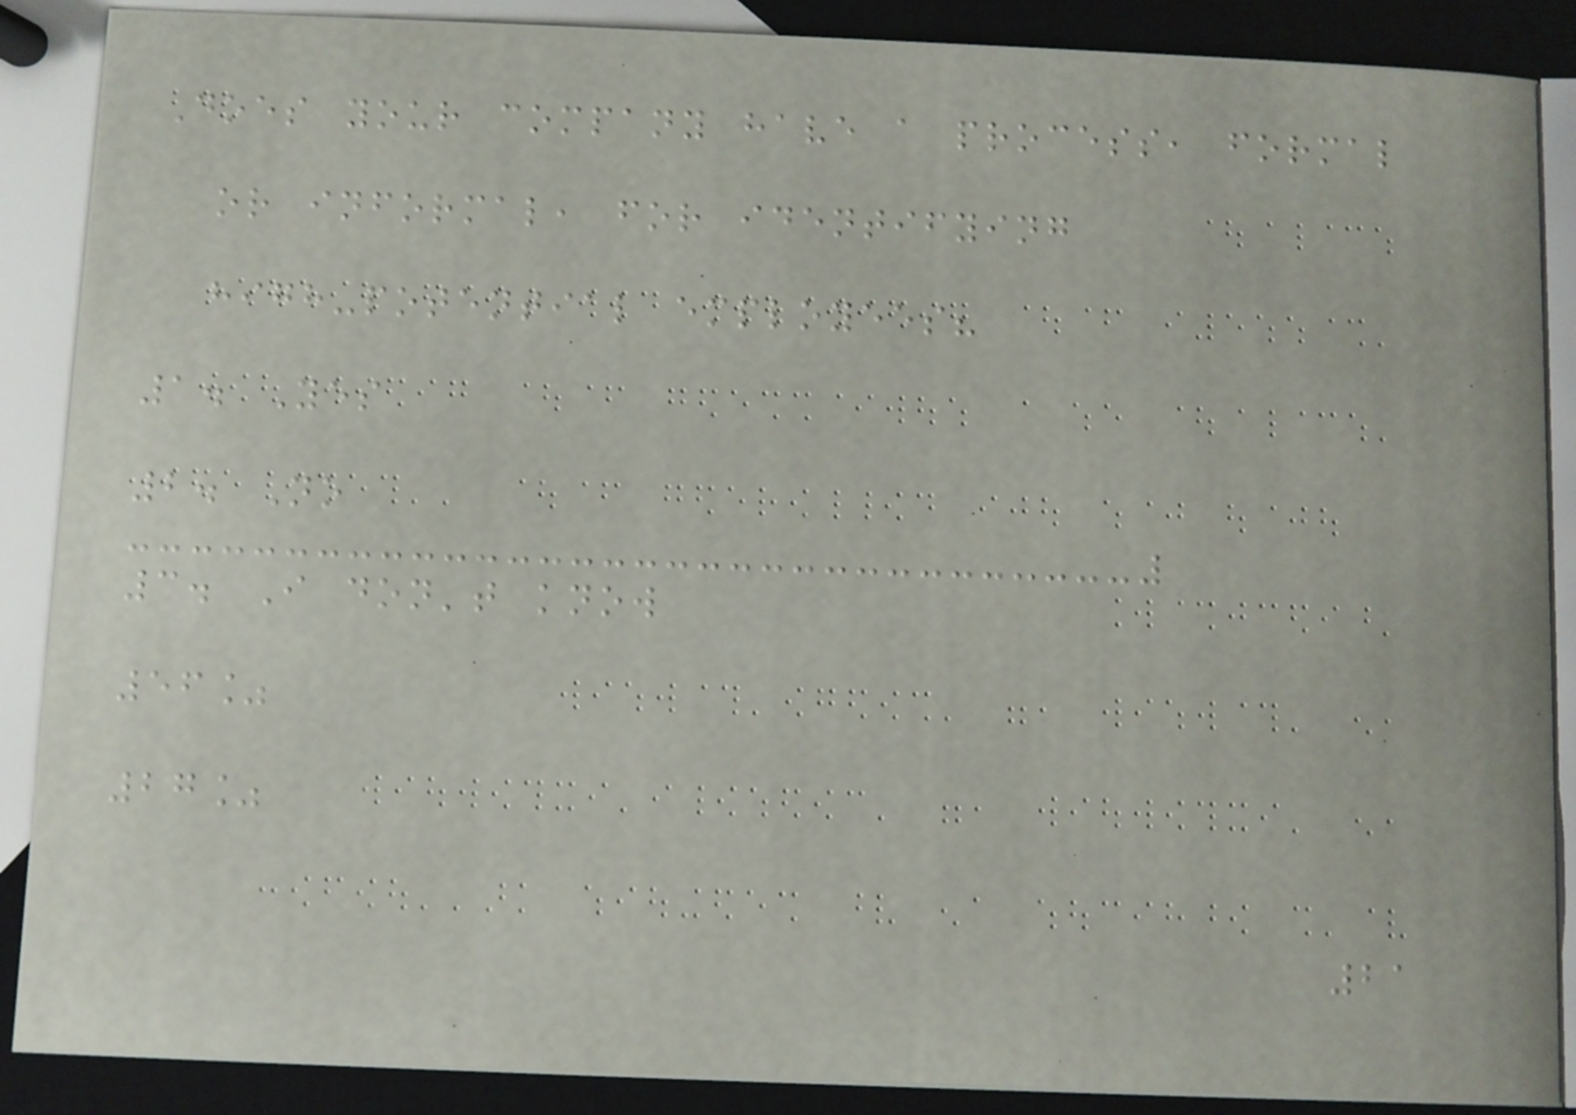Does your company have a process, formal
or informal, for identifying
high-potential employees?
1. Yes
2. No
3. I don't know
56%
27%
21
